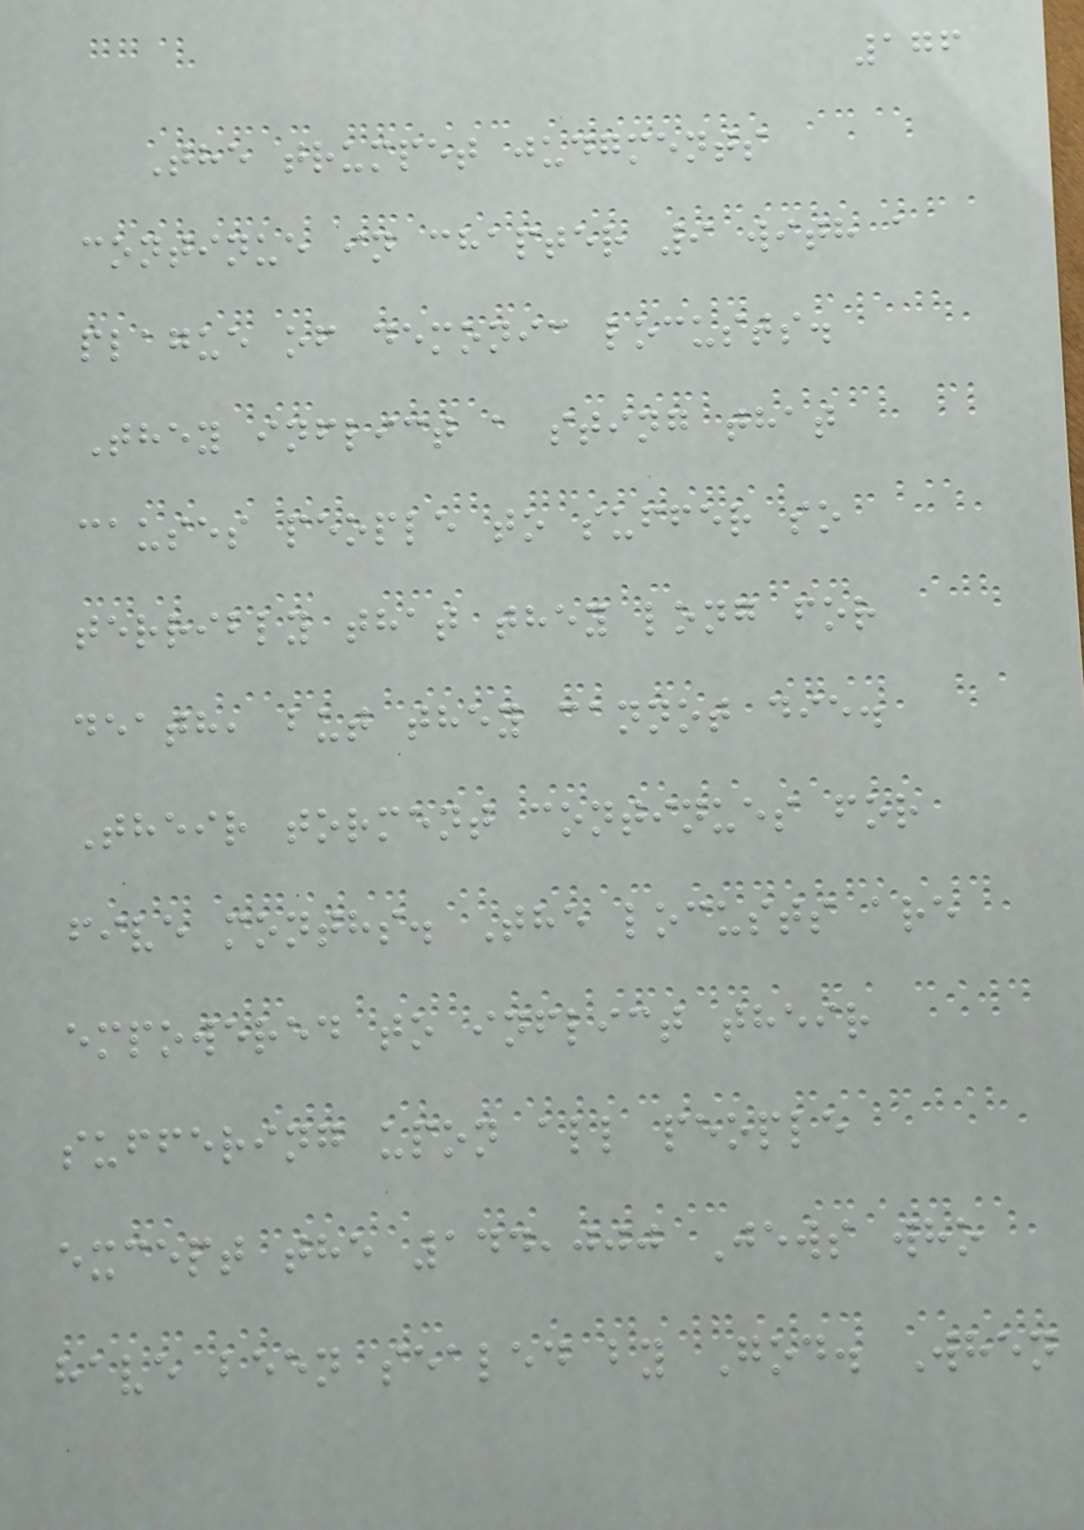176
The trumpet judgments
continue in chapter 9 with a
plague of demonic locusts.
They inflict a sting that
causes people to suffer so
terribly that they long for
death, but they cannot die.
Their torment continues for
five months. The locusts are
empowered to inflict their
suffering upon all people
except the 144,000 Jews who
have been sealed by God. When
